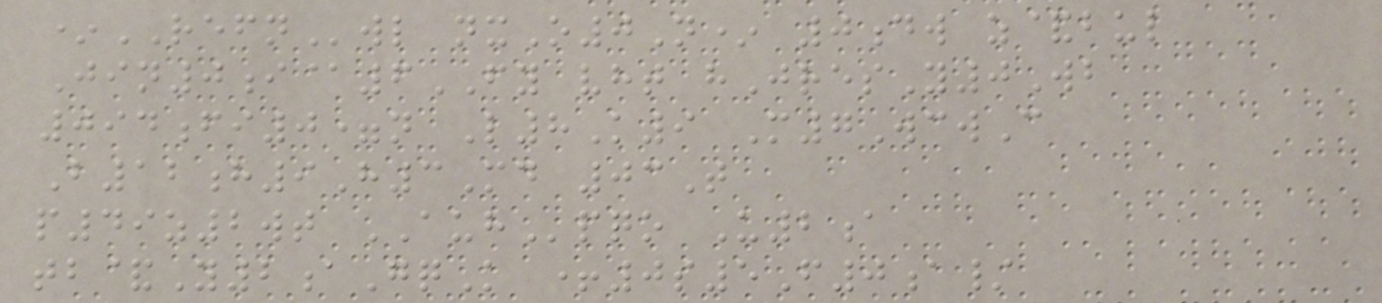*REFNwl nxO0N* 0dw z&bul
Jin0i@6FY vht hJresY0Wb
094fi0=n L8K9 M7WcwC
B12h9H3Md 03T
p49z2wt AUHpqo U2a
tb&Y2aGqK +0s5F0a/
